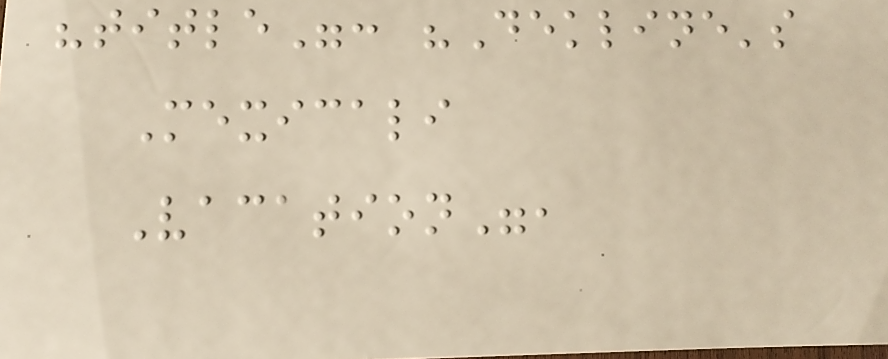"title": "Dekline's
Mexicali
Vacation",
